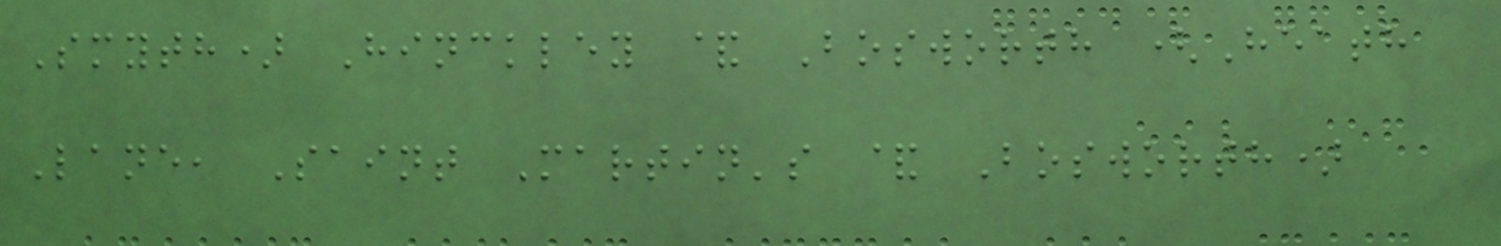Smyth) Hinckley & Bosworth (Heath
Lane, Saint Martin's & Bosworth)
